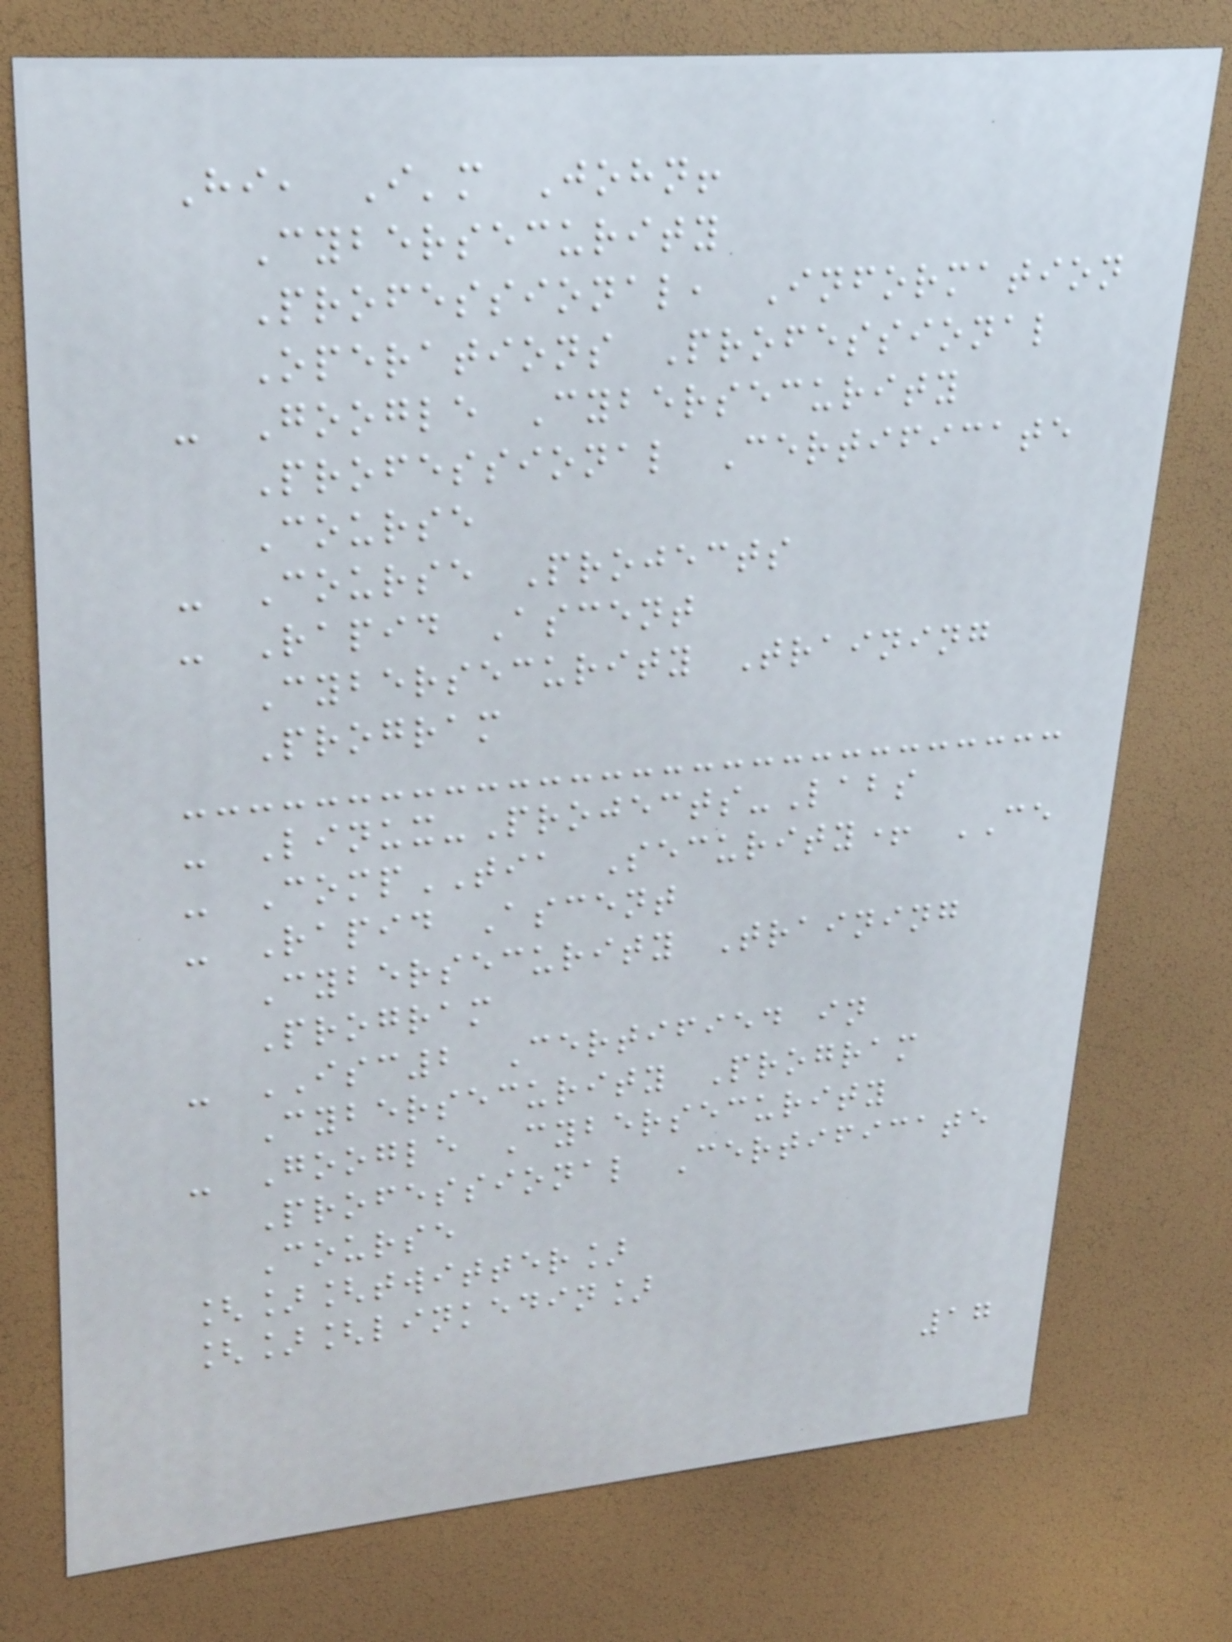Hi, I'm John!
Cybersecurity
Professional, Information
Operations Professional
- Google Cybersecurity
Professional Certificate
Course
- Course Projects
- Rapid Ascent
Cybersecurity Training
Program
- Linux-Projects-Labs
- CompTIA Security+ CE
- Rapid Ascent
Cybersecurity Training
Program
- ISC2 Certified in
Cybersecurity Program
- Google Cybersecurity
Professional Certificate
Course
[][twitter]
[][linkedin]
17
